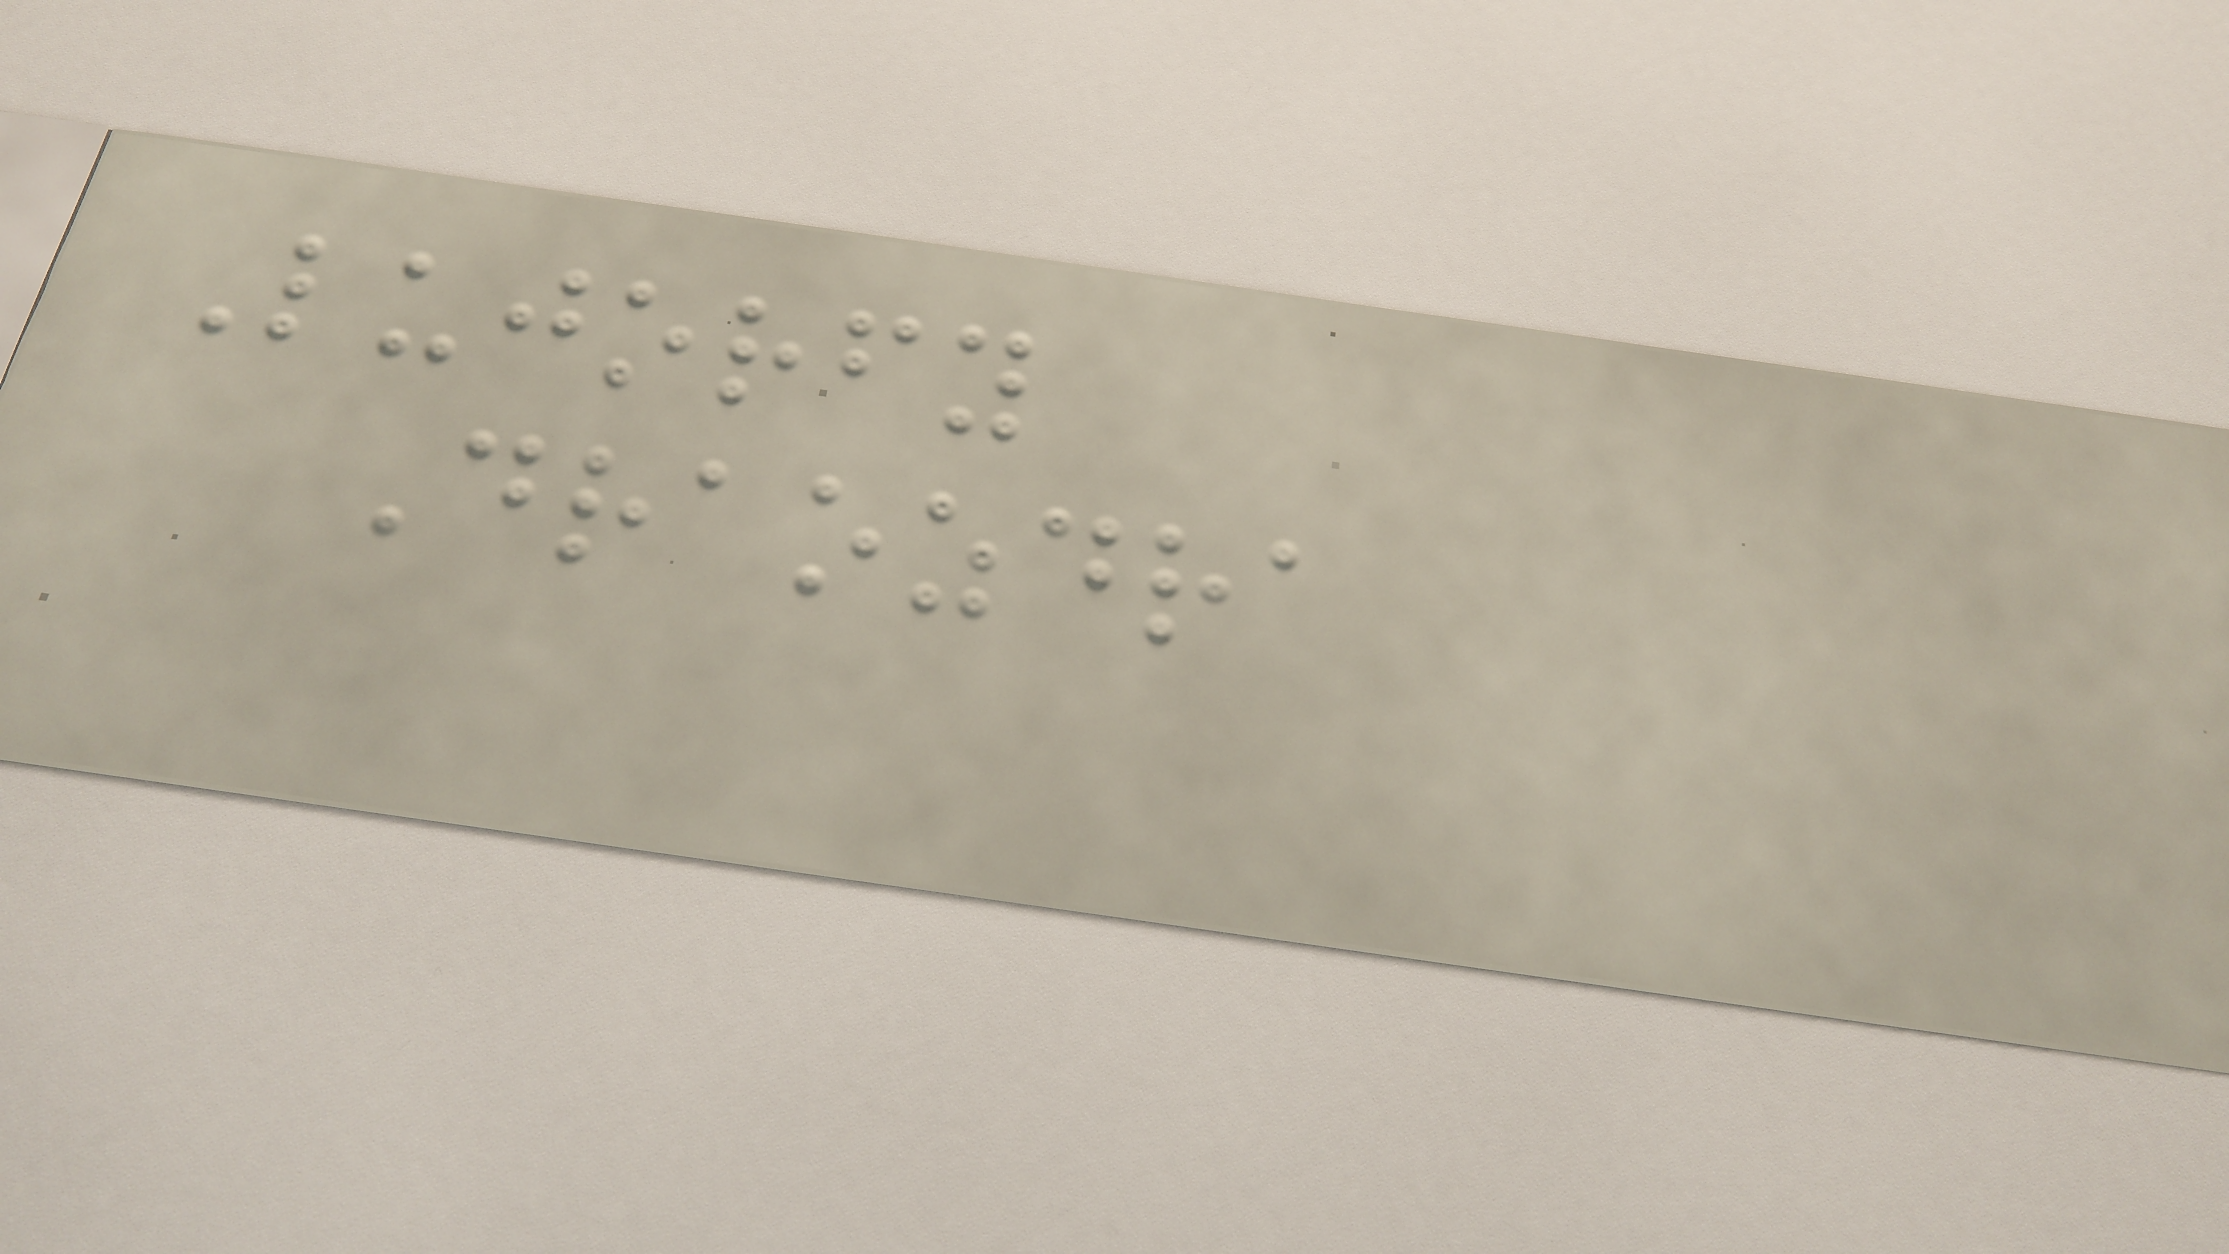Lujorfy
Draozdra
